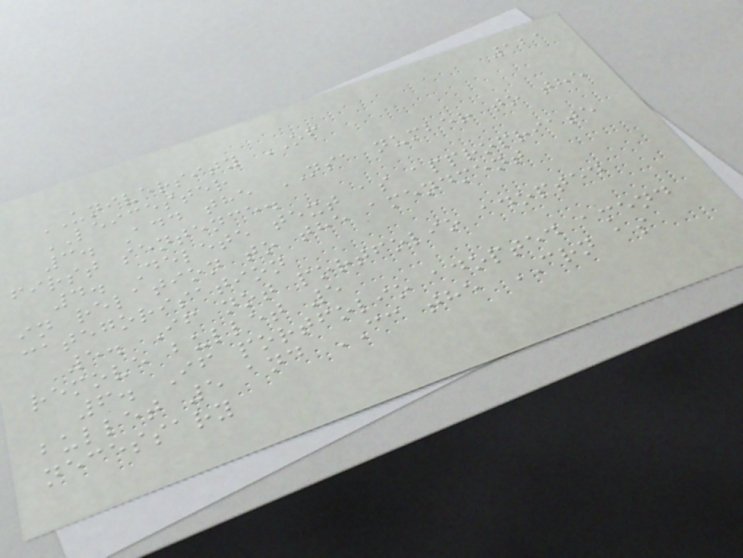121
UNIVERSITY OF
LEICESTER
3. Add the NSA number to the
first sentence.
4. Delete text as appropriate
in relation to the amendment
categorisation
5. If not portfolio adopted
remove bullet 5
6. If portfolio adopted amend
bullet 5 and CC the CRN as
necessary
